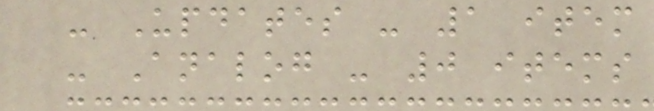- Updates - 1 item
- Analog - 0 items
